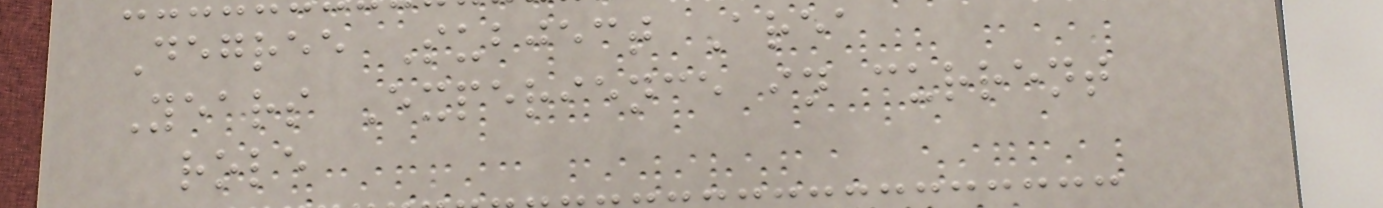Degree Subject Area
Years Experience in current
role
